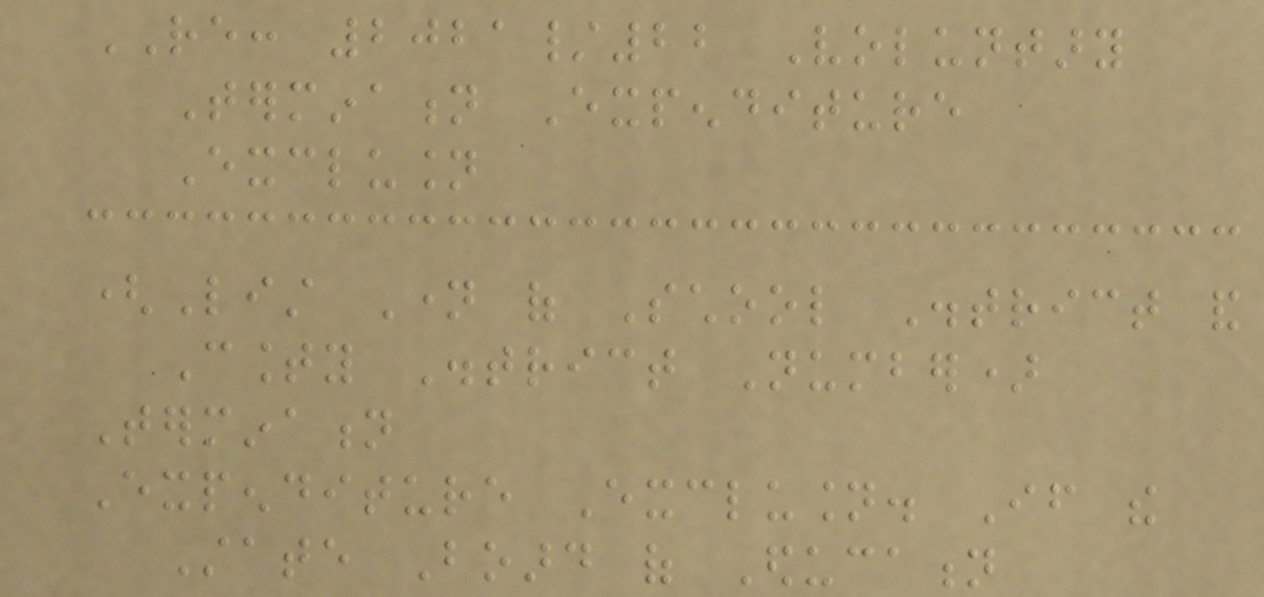RE: 2021/22 Voluntary
Termination Expenditure
Exclusion
(List Name of School District and
County District Number)
Termination
Expenditure Exclusion. If the
State Board of Education
